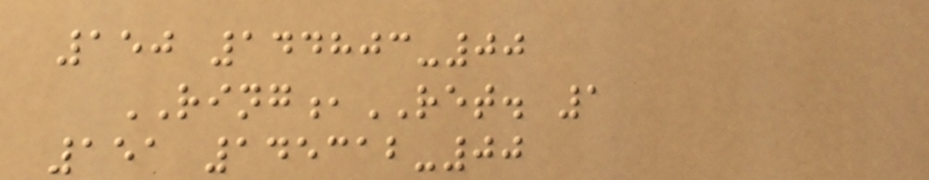150 144803-00
RING,RET. 1
151 145312-00
